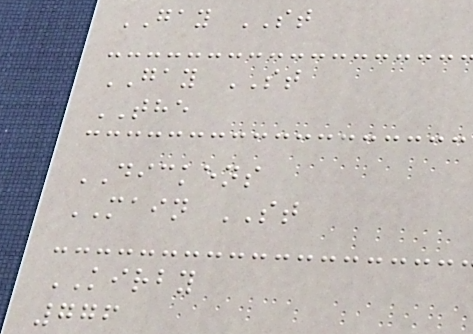GAY ST
GAY ST
THE
DICKENS
MAIN ST
KIRBY
776
